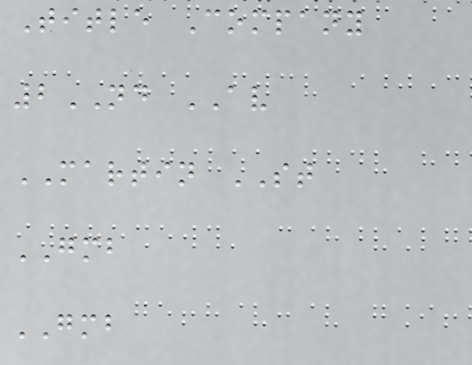Title Company
2ND AV
MARTIN ST
GMB
GMB
